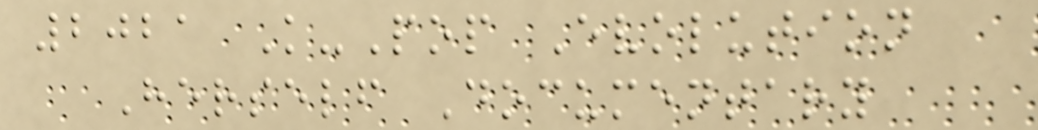2021 K-Pop Evolution
Herself Documentary
